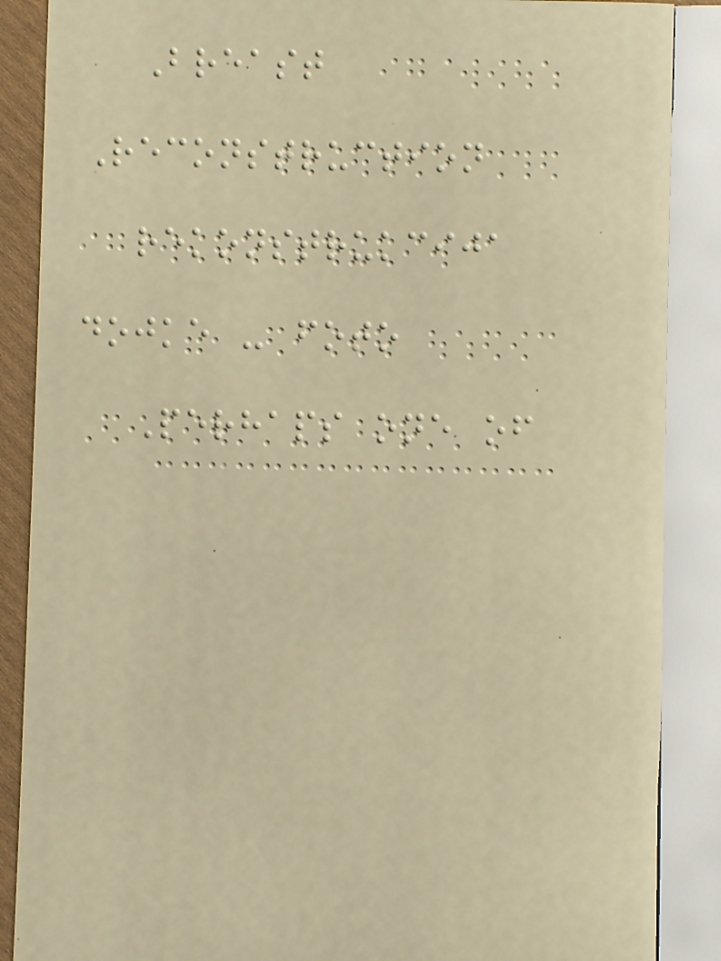Breast
Reconstruction
rekonstrukcija
dojke - foto
Perhaps one of
